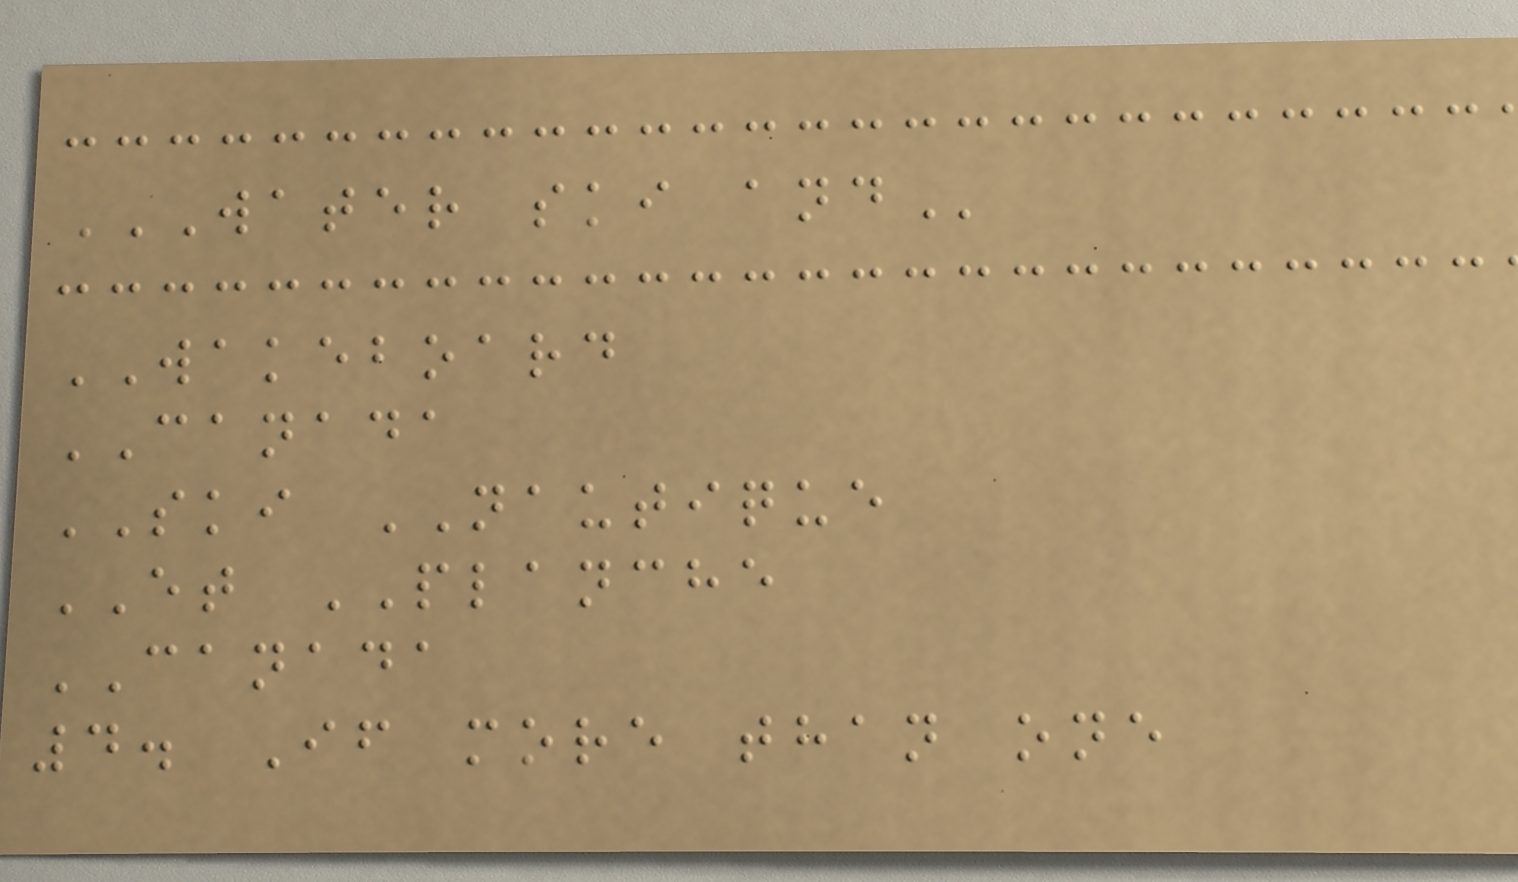WATER SKI AND
WAKEBOARD
CANADA
SKI NAUTIQUE
ET PLANCHE
CANADA
4. If more than one
